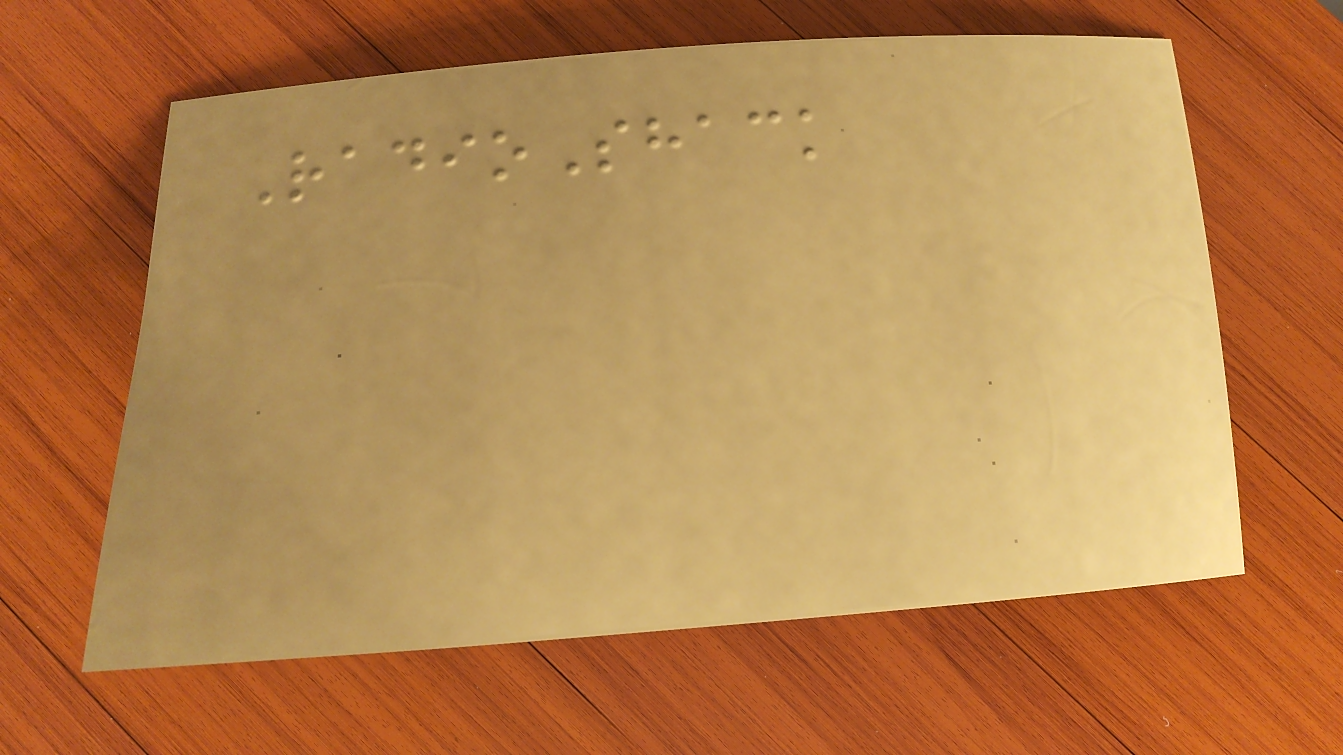RadioShack
